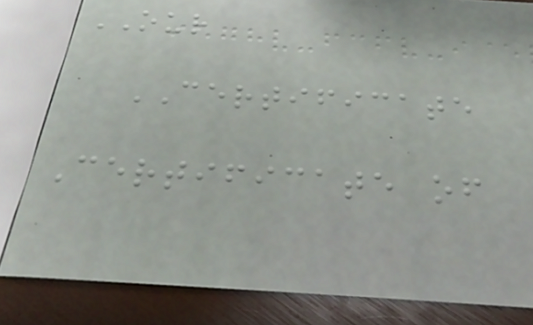OUR
CERTIFICATE
Certificate of
